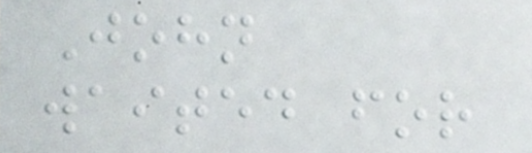John
waited for
